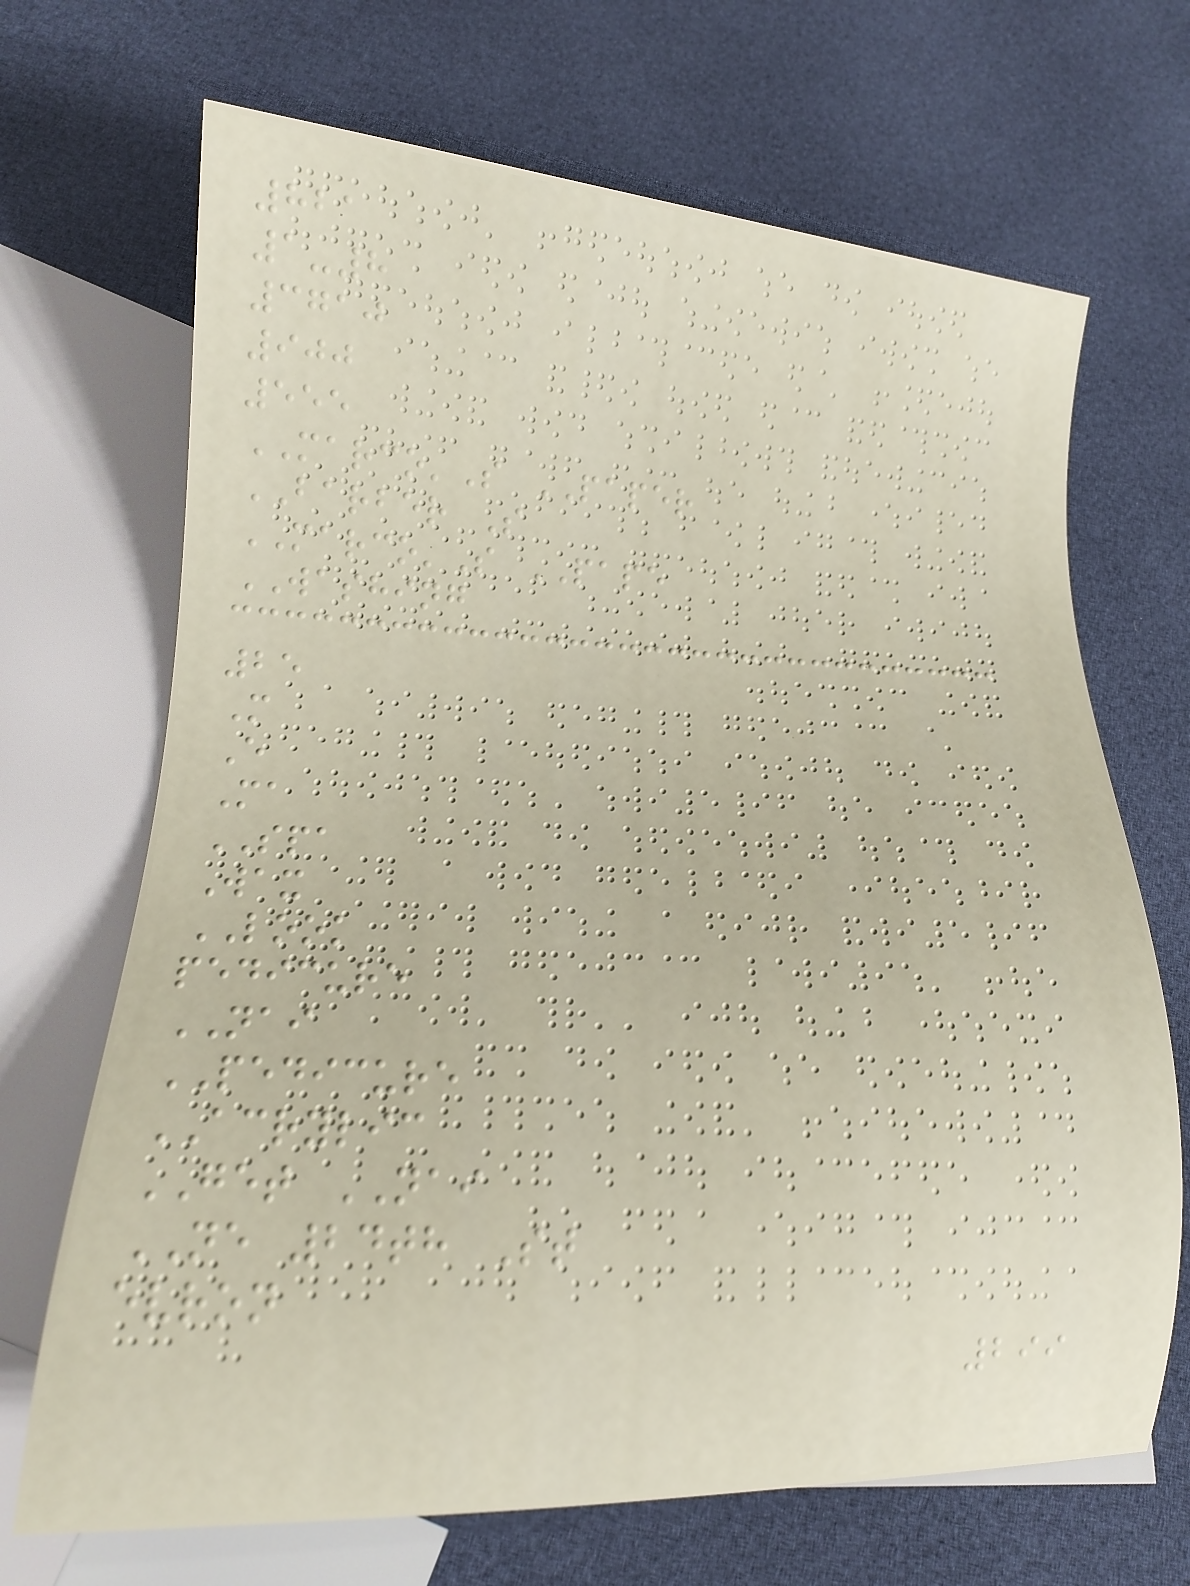821
1-8
3710
900
555
MARCO'S PAPER
BARBER S
MARCO'S PAPE
WASHING
25
M
E
Ma
SPA
Wax
LOOK
pedicure
NAI
PEDICURE
ACRYLIC
GET NAI
NE 24th St
evron
299
